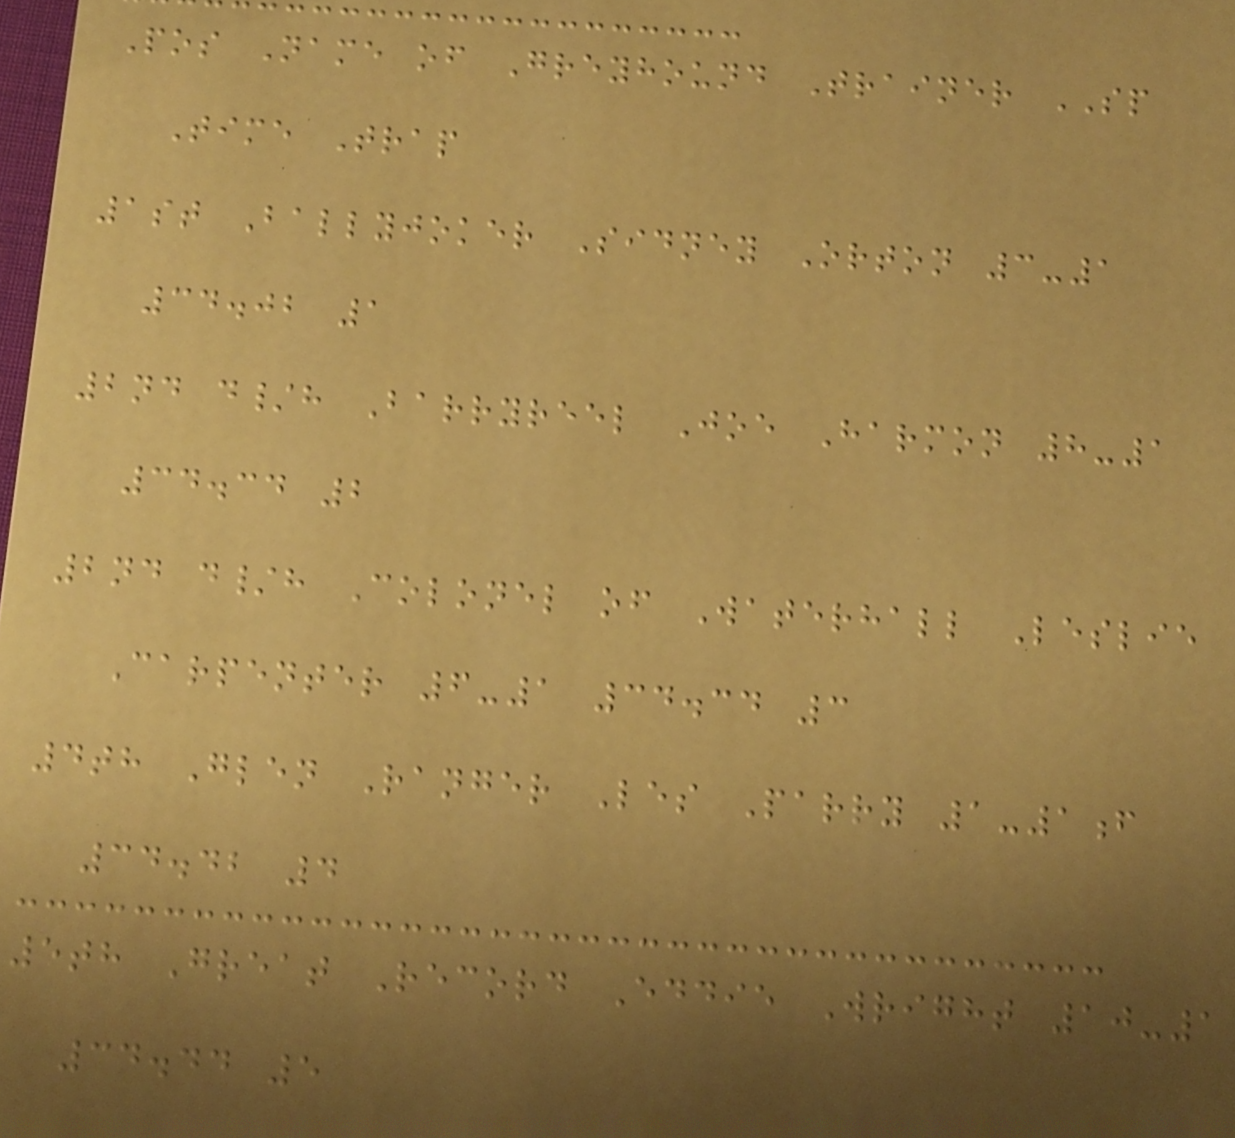Pos Name of Greyhound Trainer SP
Time Trap
1st Ballyjoker Sidney Orton 3-1
34.02 1
2nd d/h Barryreel Joe Harmon 8-1
34.34 2
2nd d/h Colonel of Waterhall Leslie
Carpenter 6-1 34.34 3
4th Glen Ranger Les Parry 1-1f
34.42 4
5th Great Record Eddie Wright 10-1
34.44 5
